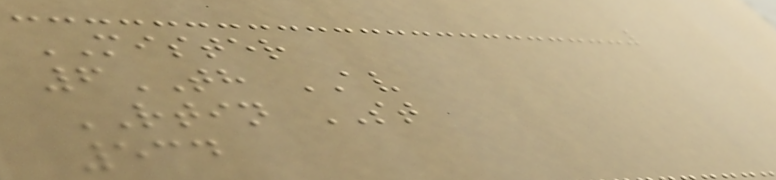MISTER
6TH AV
RTIN ST
534
